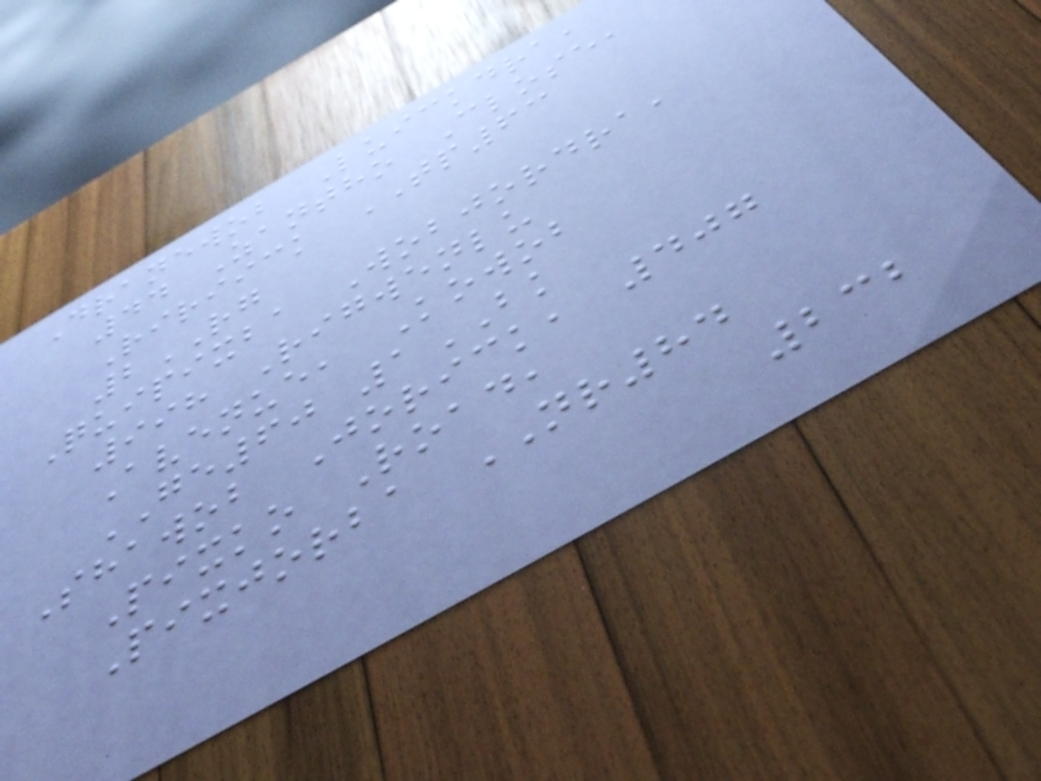Dranewob Luickdra,
44 Zantho Close,
Ririick TP63
2RG
Quipixba Wobjordra,
998 Rigwenlu
Avenue, Kowob
GE60 1BK
Shawob Jorick, 407
Pixko Road,
Pixjorba NR84
232
